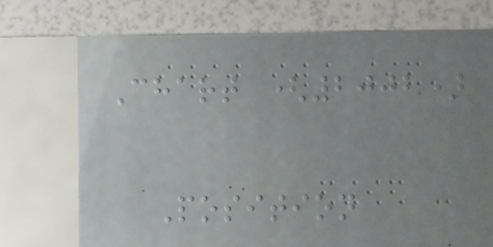Chart (2002)
Position
